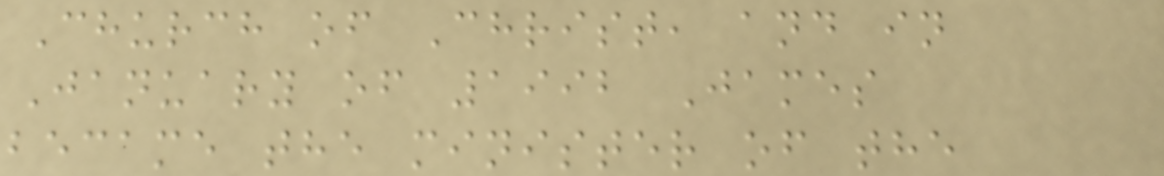Church of Christ, and in
January of 1992 James
became the minister of the
